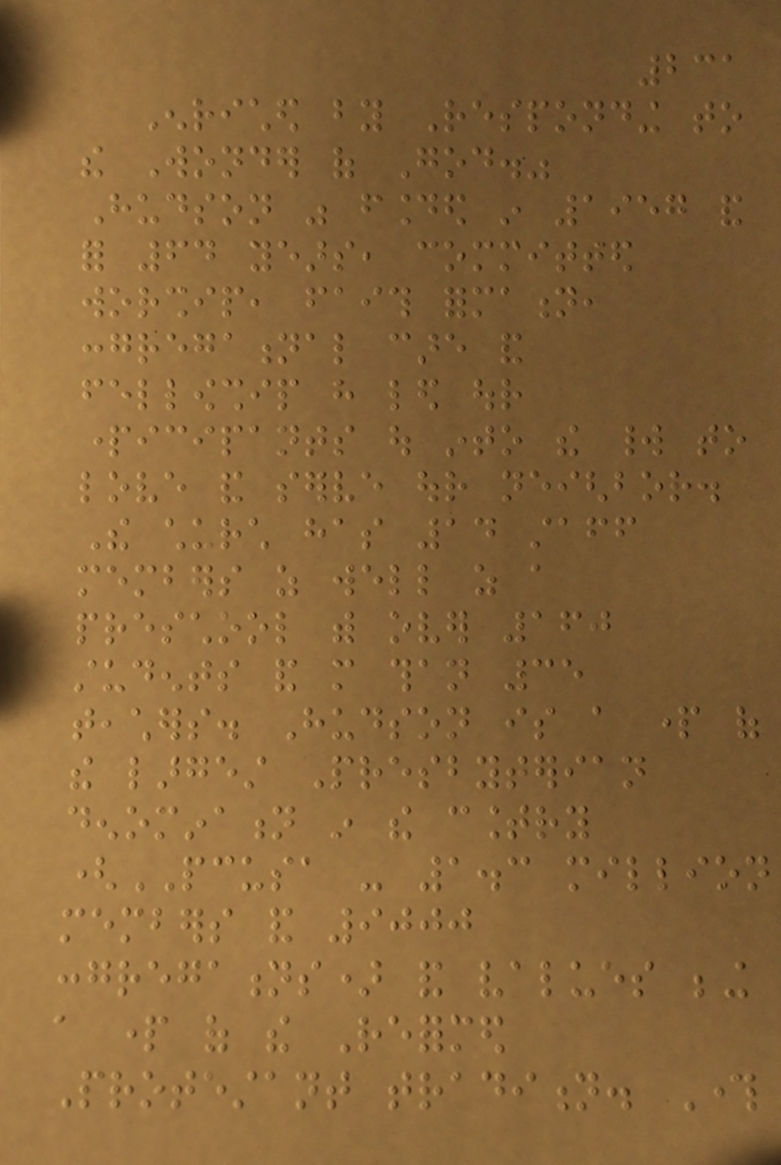231
Enriched by Responding to
the Wonder of God."
Hudson was founded in 1957 and
for 64 years, committed
worship, faith formation,
congregational care and
fellowship have led our
participants out into the world to
love and serve our neighbor.
The church has 14 staff
members as well as a
preschool with over 160
students and more than 35
teachers. Hudson is a part of
the largest Presbyterian
denomination in the country
(PCUSA - 1.3 million
members and 9000
congregations) and values being
a part of the Reformed
Protestant tradition. Through
